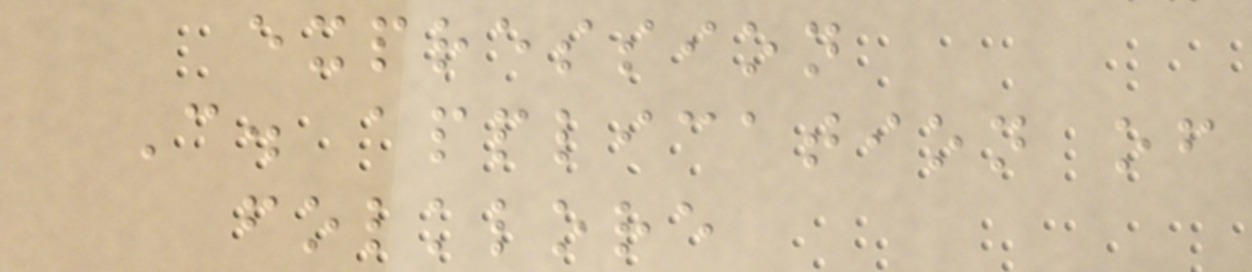expression
C. application of
folklore
